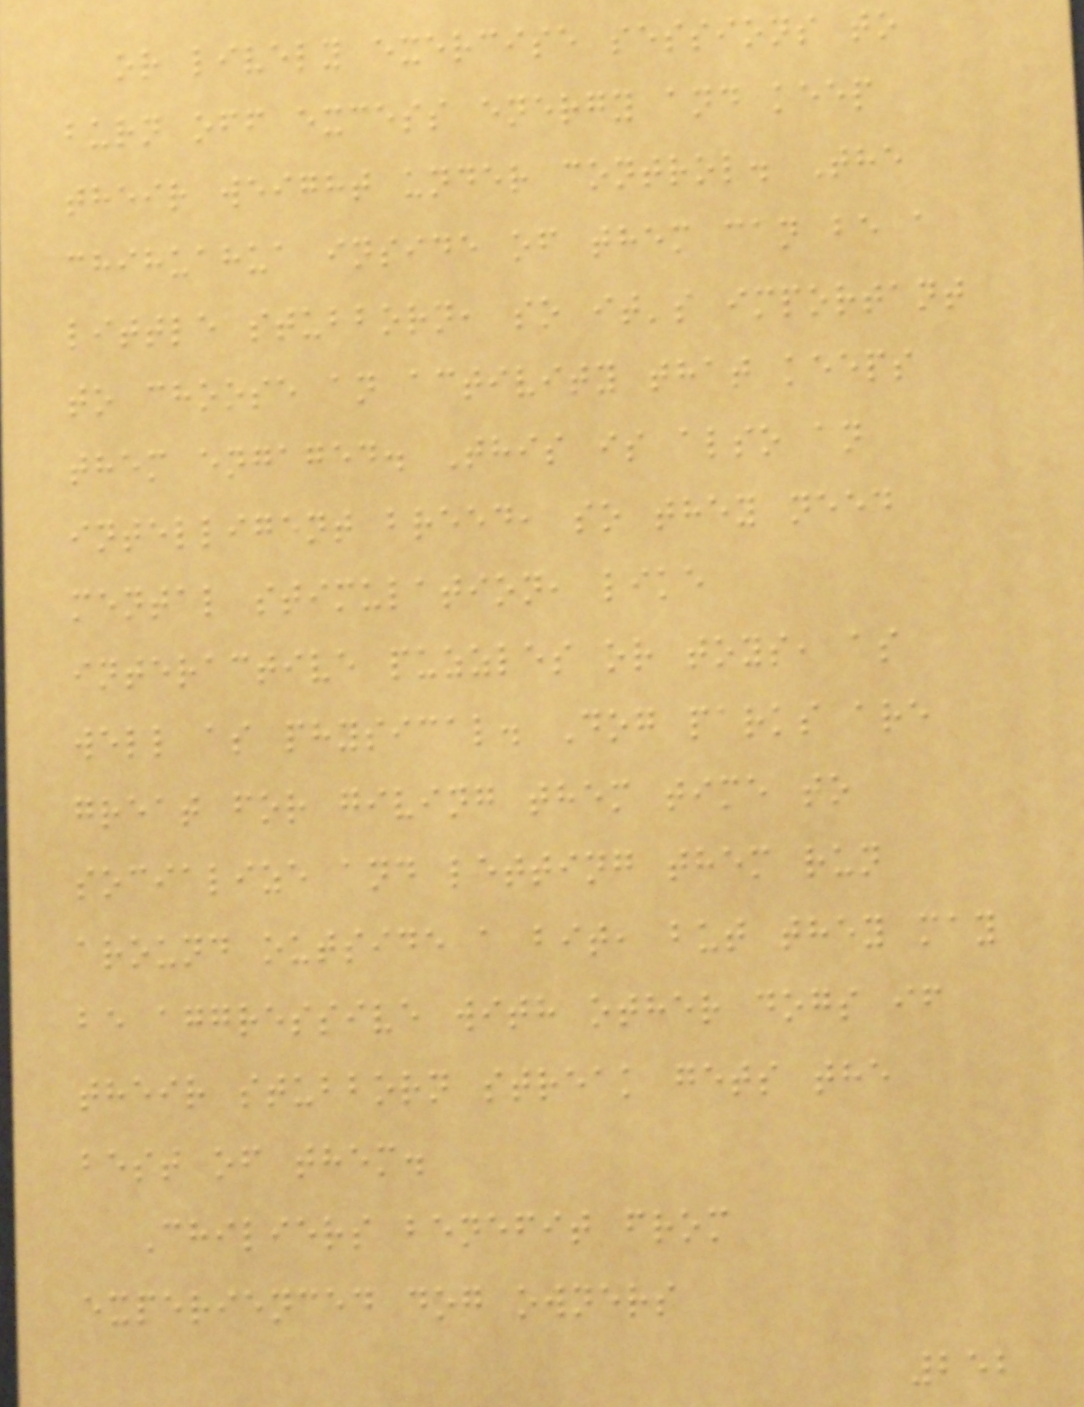or lively exercise sessions to
burn off excess energy and keep
their weight under control. The
chihuahua inside of them can be a
little stubborn, so it's important
to choose an activity that keeps
them engaged. This is also an
intelligent breed, so they need
mental stimulation, like
interactive puzzles or toys, as
well as physical. Dog parks are
great for giving them time to
socialize and letting them run
around outside a bit, but they may
be aggressive with other dogs if
their stubborn streak gets the
best of them.
Chiliers benefit from
experienced dog owners
252
